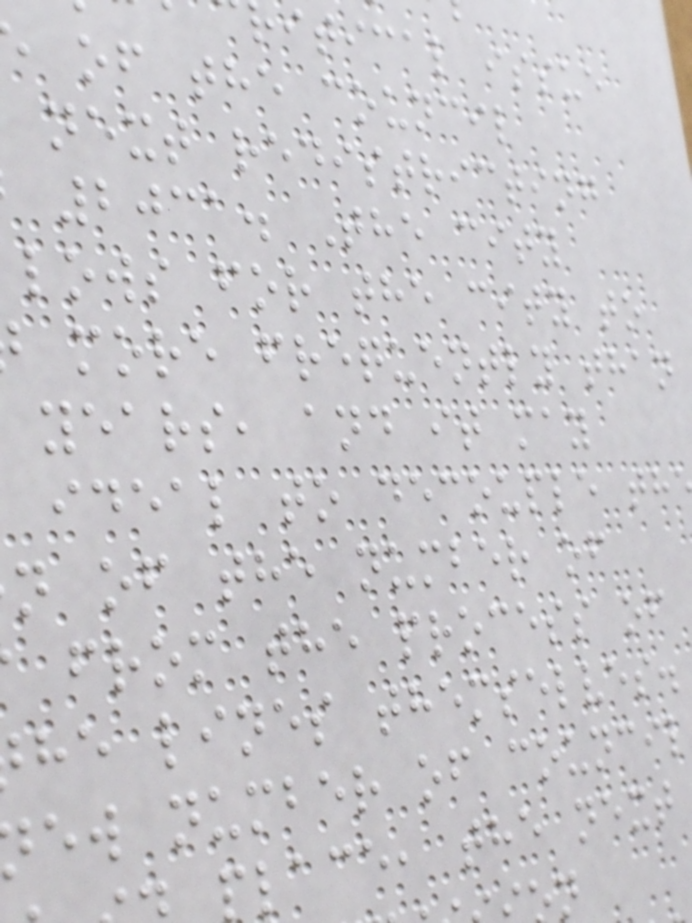itical issue
of the council
next redistricting
2031. The city
lows for the city to
more frequently than
years, and it may
ideal to decouple th
n of the number of
from the process of
he lines themselves.
ew number of council
place, the next
